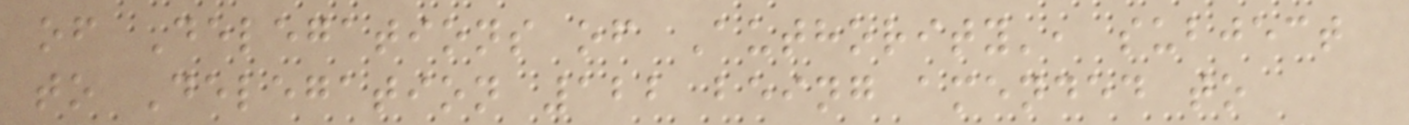of Delegations of Authority', subject
to Delegation 122 being amended to
